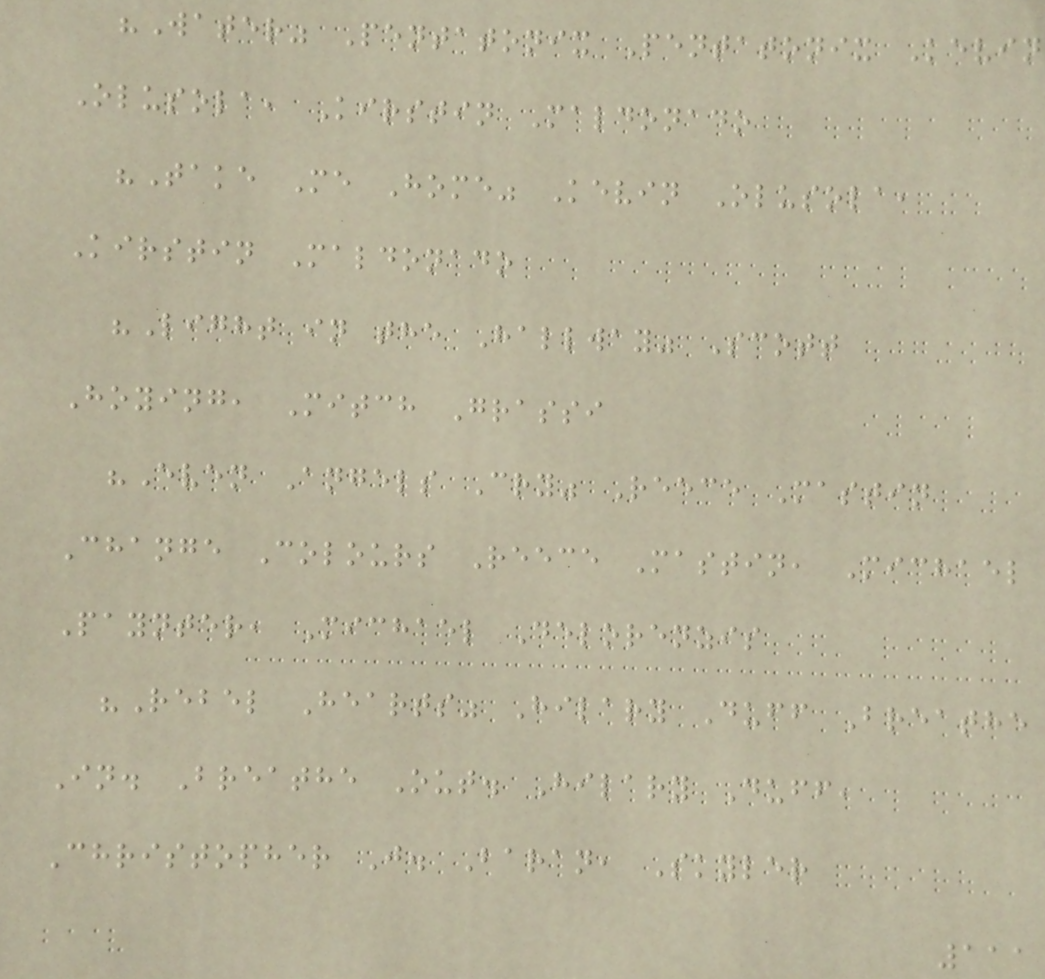"Water" Pentatonix Pentatonix Kevin
Olusola, Kirstin Maldonado
"Take Me Home" Kevin Olusola,
Kirstin Maldonado
"Light in the Hallway" Scott
Hoying, Mitch Grassi
"Even Angels Cry" Reece Mastin
Change Colours Reece Mastin, Michael
Paynter, Michael Delorenzis
"Rebel Hearts" Hilary Duff Breathe
In. Breathe Out. Hilary Duff,
Christopher J. Baran, Skyler
111
